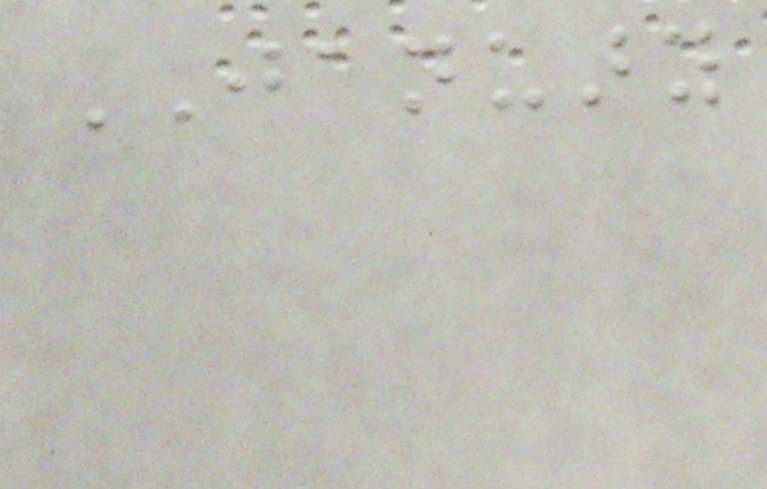JANUARY
